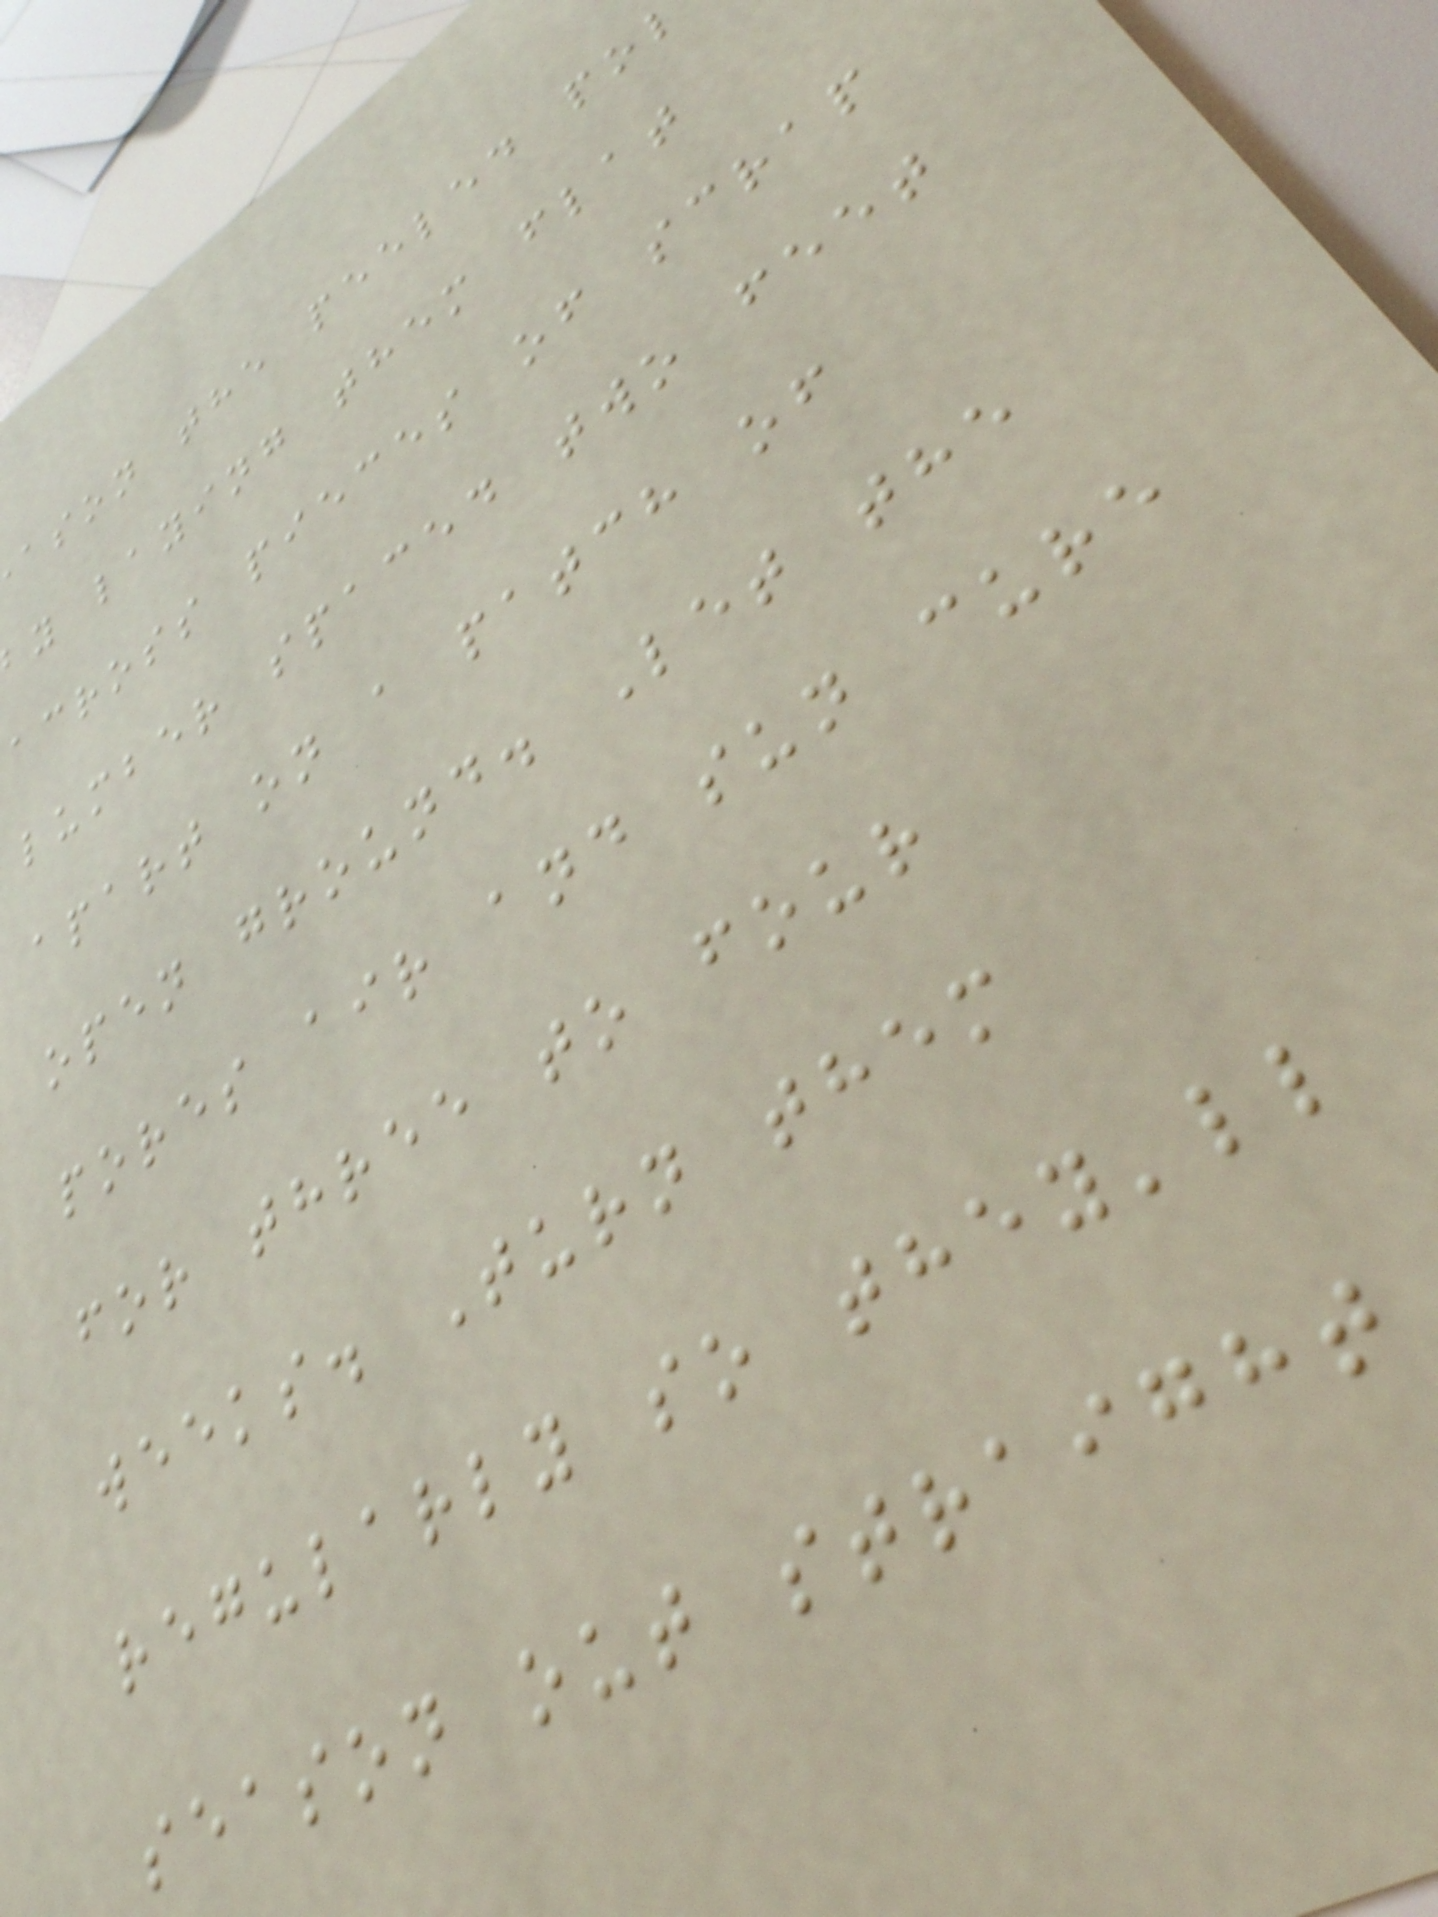ason the peeled po
y laying them flat
across pieces of scrap
lumber spaced two feet
apart on a patch of
open ground. Let the
pores air and sun cure
for three to four
weeks. Turn them
regularly so they'll
season out straight
